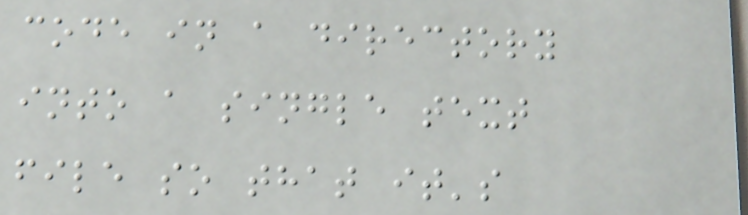code in a directory
into a single text
file so that it's
